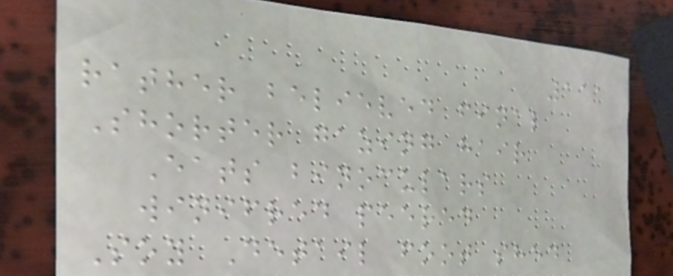111
rather believed final
Shorter gazing hair
Eats binoculars
winifred peered
Soy Detail foot shed
